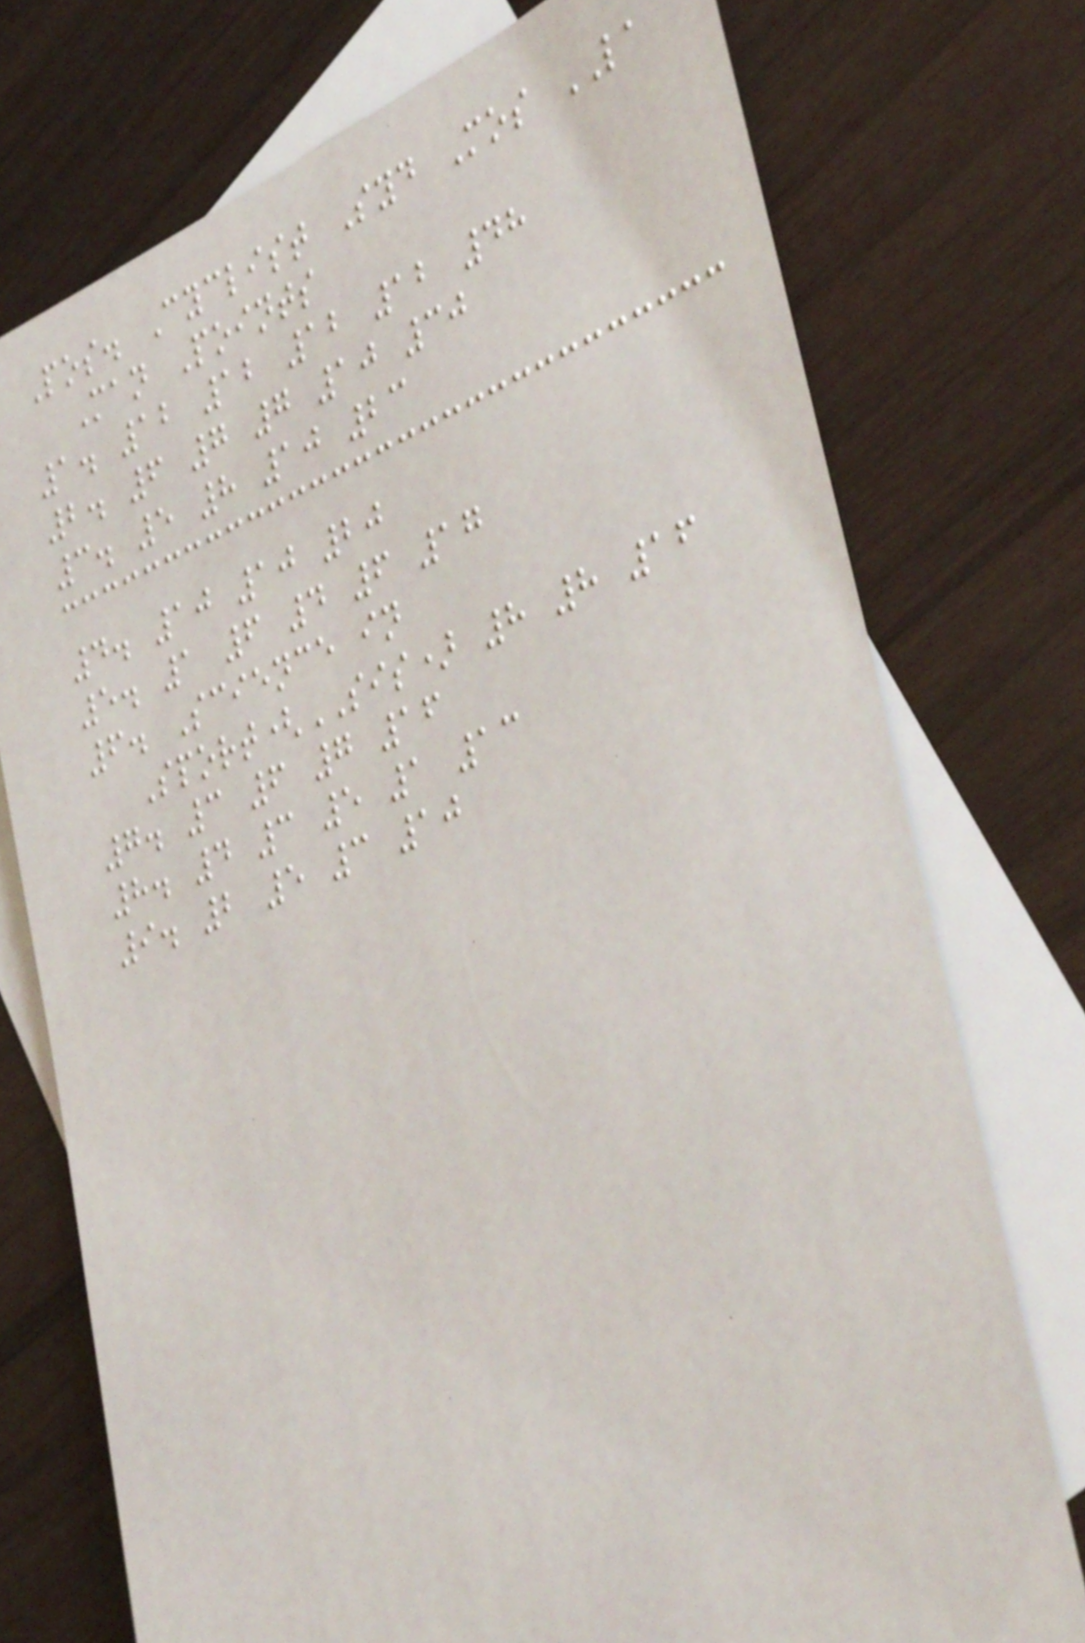Pos. Cyclist Syd Mos LA
Man Points
1. 12 12 12 12 48
2. 6 7 7 10 30
3. 5 8 10 23
4. 10 10 20
5. 1 6 4 6 17
6. Science in
Sport(SIS) 8 8 16
7. 3 6 7 16
8. 4 3 5 1 13
9. 2 5 3 10
